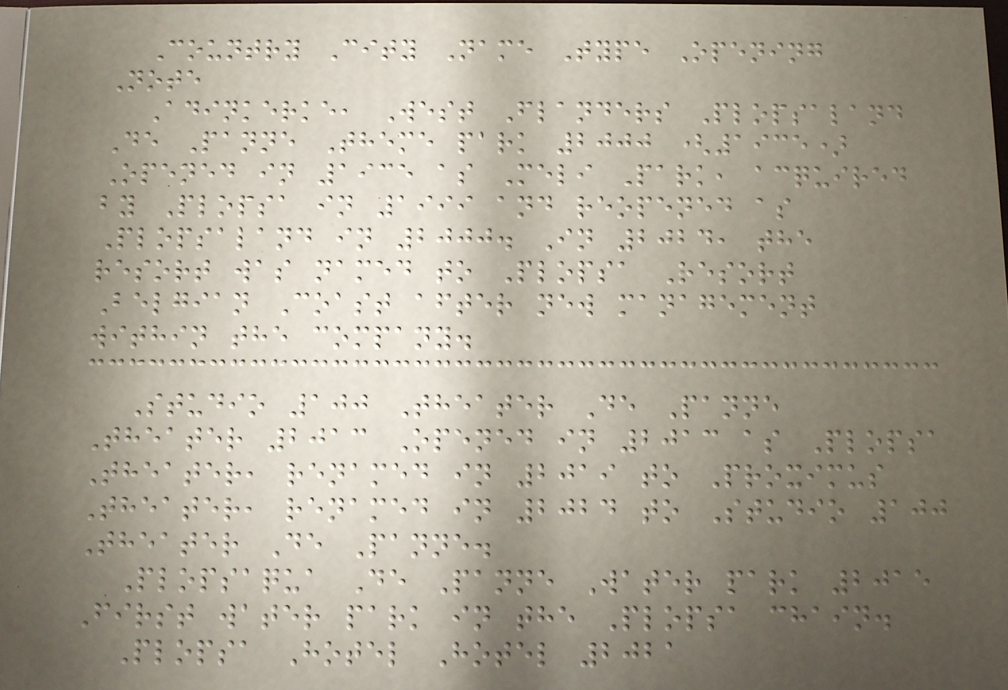Country City Name Type Opening
Note
Adinkerke, West Flanders Plopsaland
De Panne Theme park 2000 (1935)
Opened in 1935 as Meli Park, acquired
by Plopsa in 1999 and reopened as
Plopsaland in 2000. In 2024, the
resort was named to Plopsa Resort
Belgian Coast after new management
within the company.
Studio 100 Theater De Panne
Theater 2013 Opened in 2013 as Plopsa
Theater, renamed in 2019 to Proximus
Theater, renamed in 2024 to Studio 100
Theater De Panne.
Plopsaqua De Panne Water park 2015
First water park in the Plopsa chain.
Plopsa Hotel Hotel 2021
